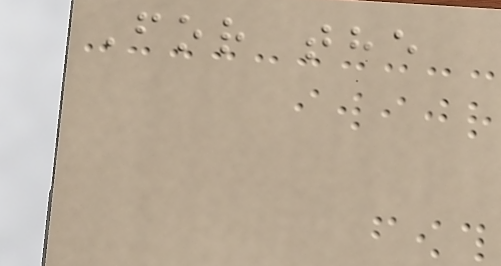For the
